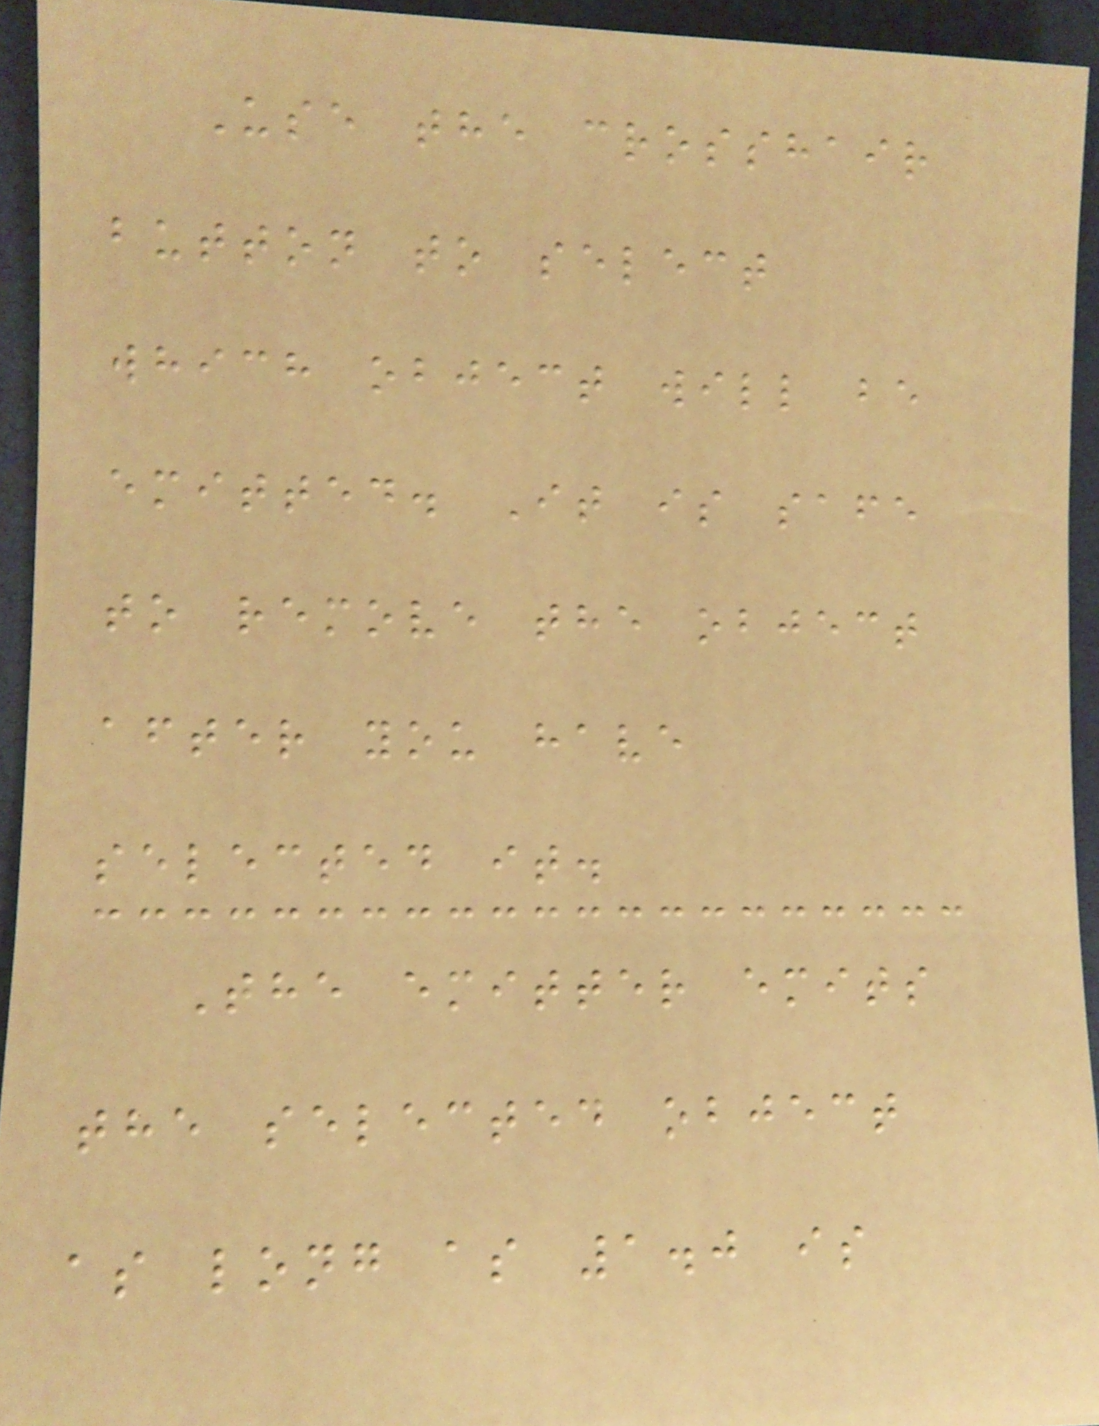Use the crosshair
button to select
which object will be
emitted. It is safe
to remove the object
after you have
selected it.
The emitter emits
the selected object
as long as 1.0 is
